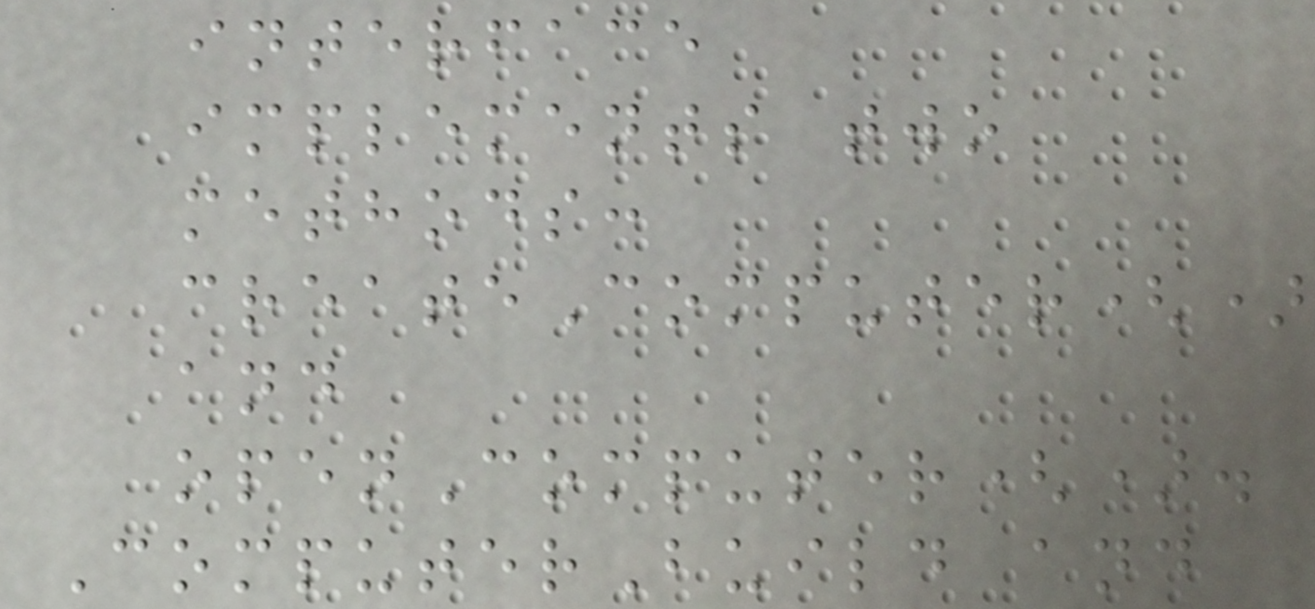interface
implements two
methods:
createComputer()
and
openComputer().
ComputerBuild and
